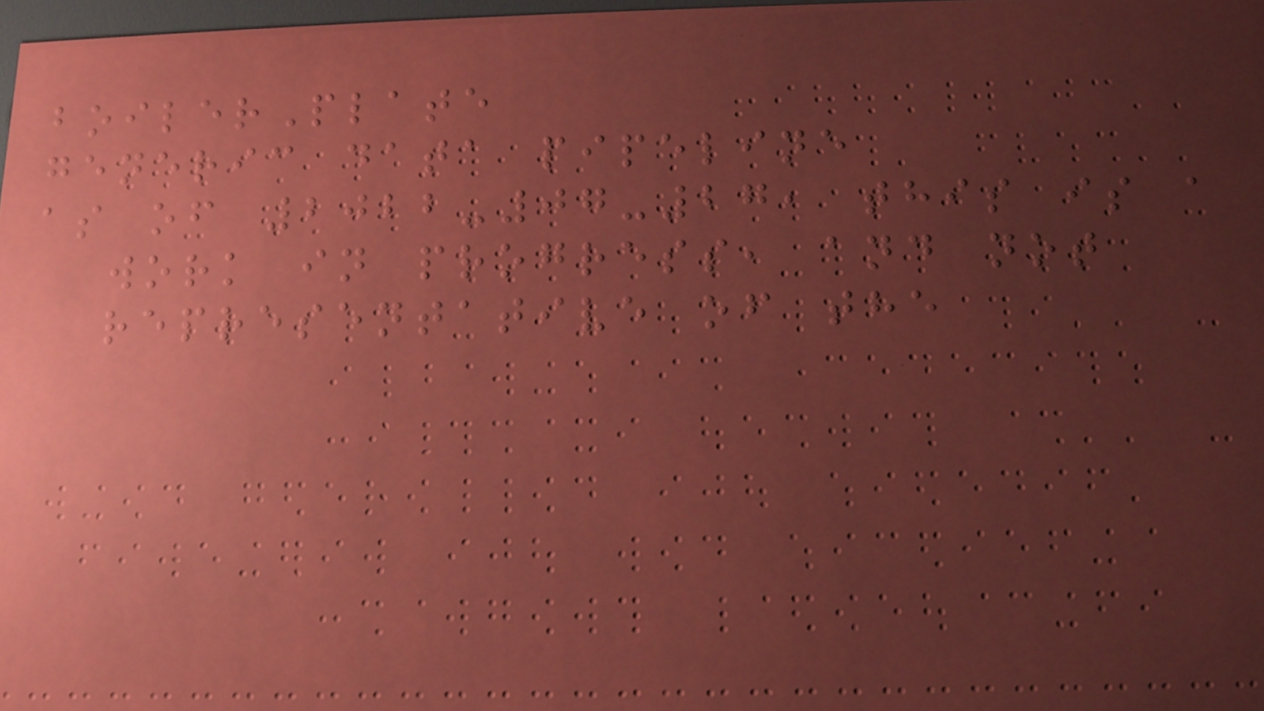boilerPlate
generic data pipeline
as of 2022-07-27, this is a
work in progress, and not
representative of the
